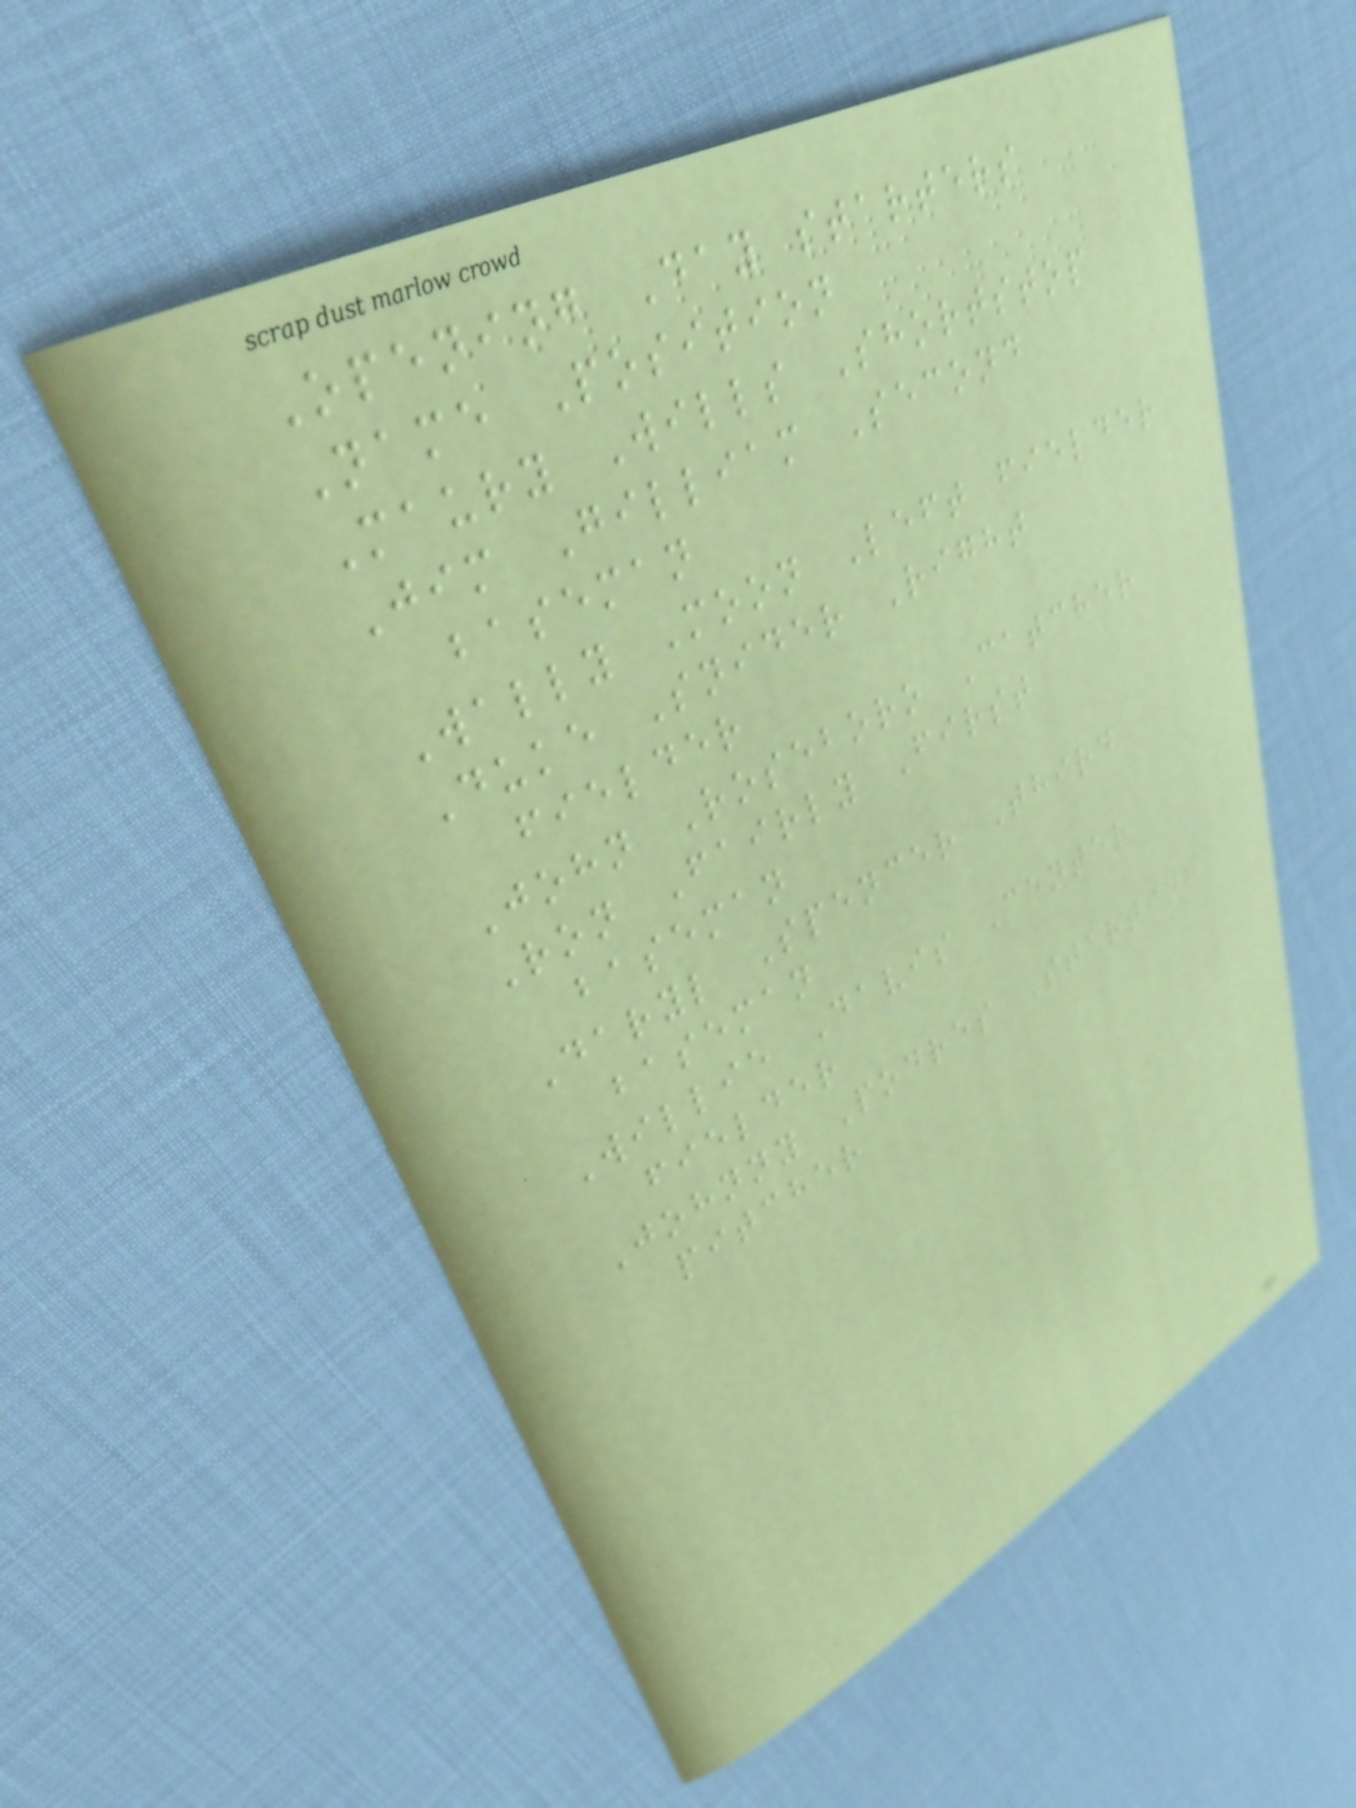Opening Day starters
Name Position
Maury Wills Shortstop
Jim Gilliam Second
baseman
Wally Moon Left fielder
Duke Snider Right
fielder
John Roseboro Catcher
Ron Fairly First
baseman
Daryl Spencer Third
baseman
Willie Davis Center
fielder
Johnny Podres Starting
pitcher
